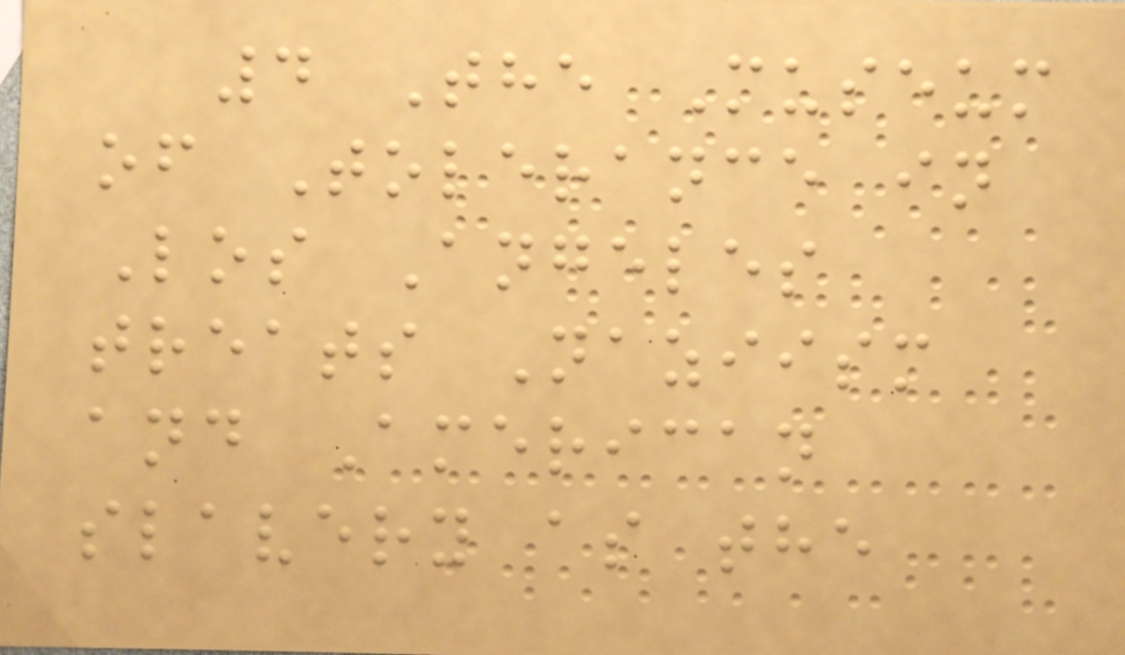4 The Museum
of Tolerance in
Los Angeles
treats Naziism
and American
slavery as the
